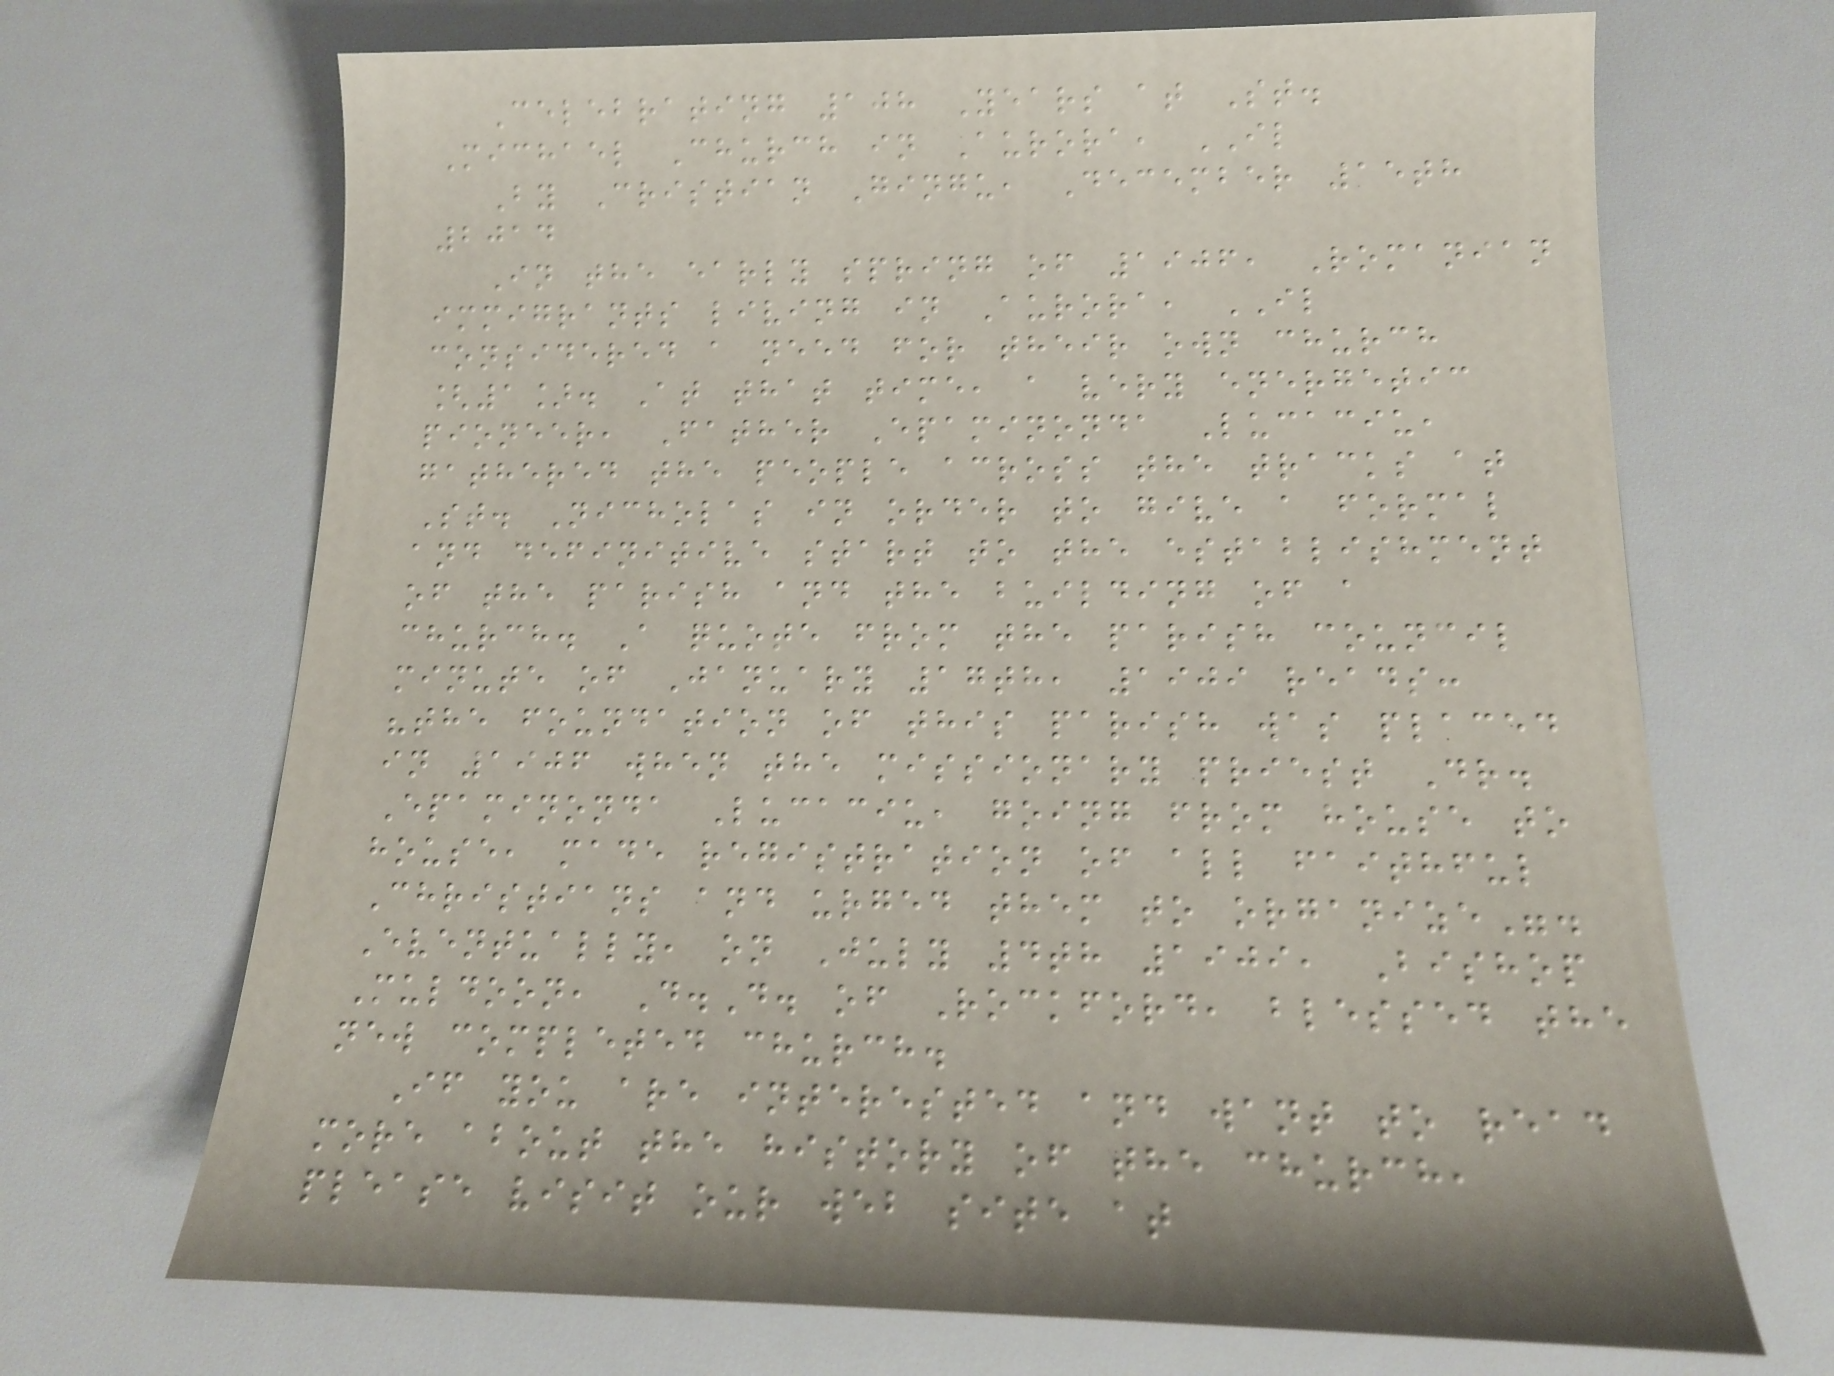Celebrating 108 Years at St.
Michael Church in Aurora, IL
By Cristian Gingu, December 15th
2014
In the early spring of 1906, Romanian
immigrants living in Aurora, IL
considered a need for their own church
[1]. At that time, a very energetic
pioneer, Father Epaminonda Lucaciu,
gathered the people across the tracks at
St. Nicholas in order to give a formal
and definitive start to the establishment
of the parish and the building of a
church. A quote from the parish council
minute of January 17th, 1909 reads:
"the foundation of this parish was placed
in 1906 when the missionary priest Dr.
Epaminonda Lucaciu, going from house to
house, made registration of all faithful
Christians and urged them to organize".
Eventually, on July 4th 1909, Bishop
Muldoon, D.D. of Rockford, blessed the
new completed church.
If you are interested and want to read
more about the history of the church,
please visit our web site at
